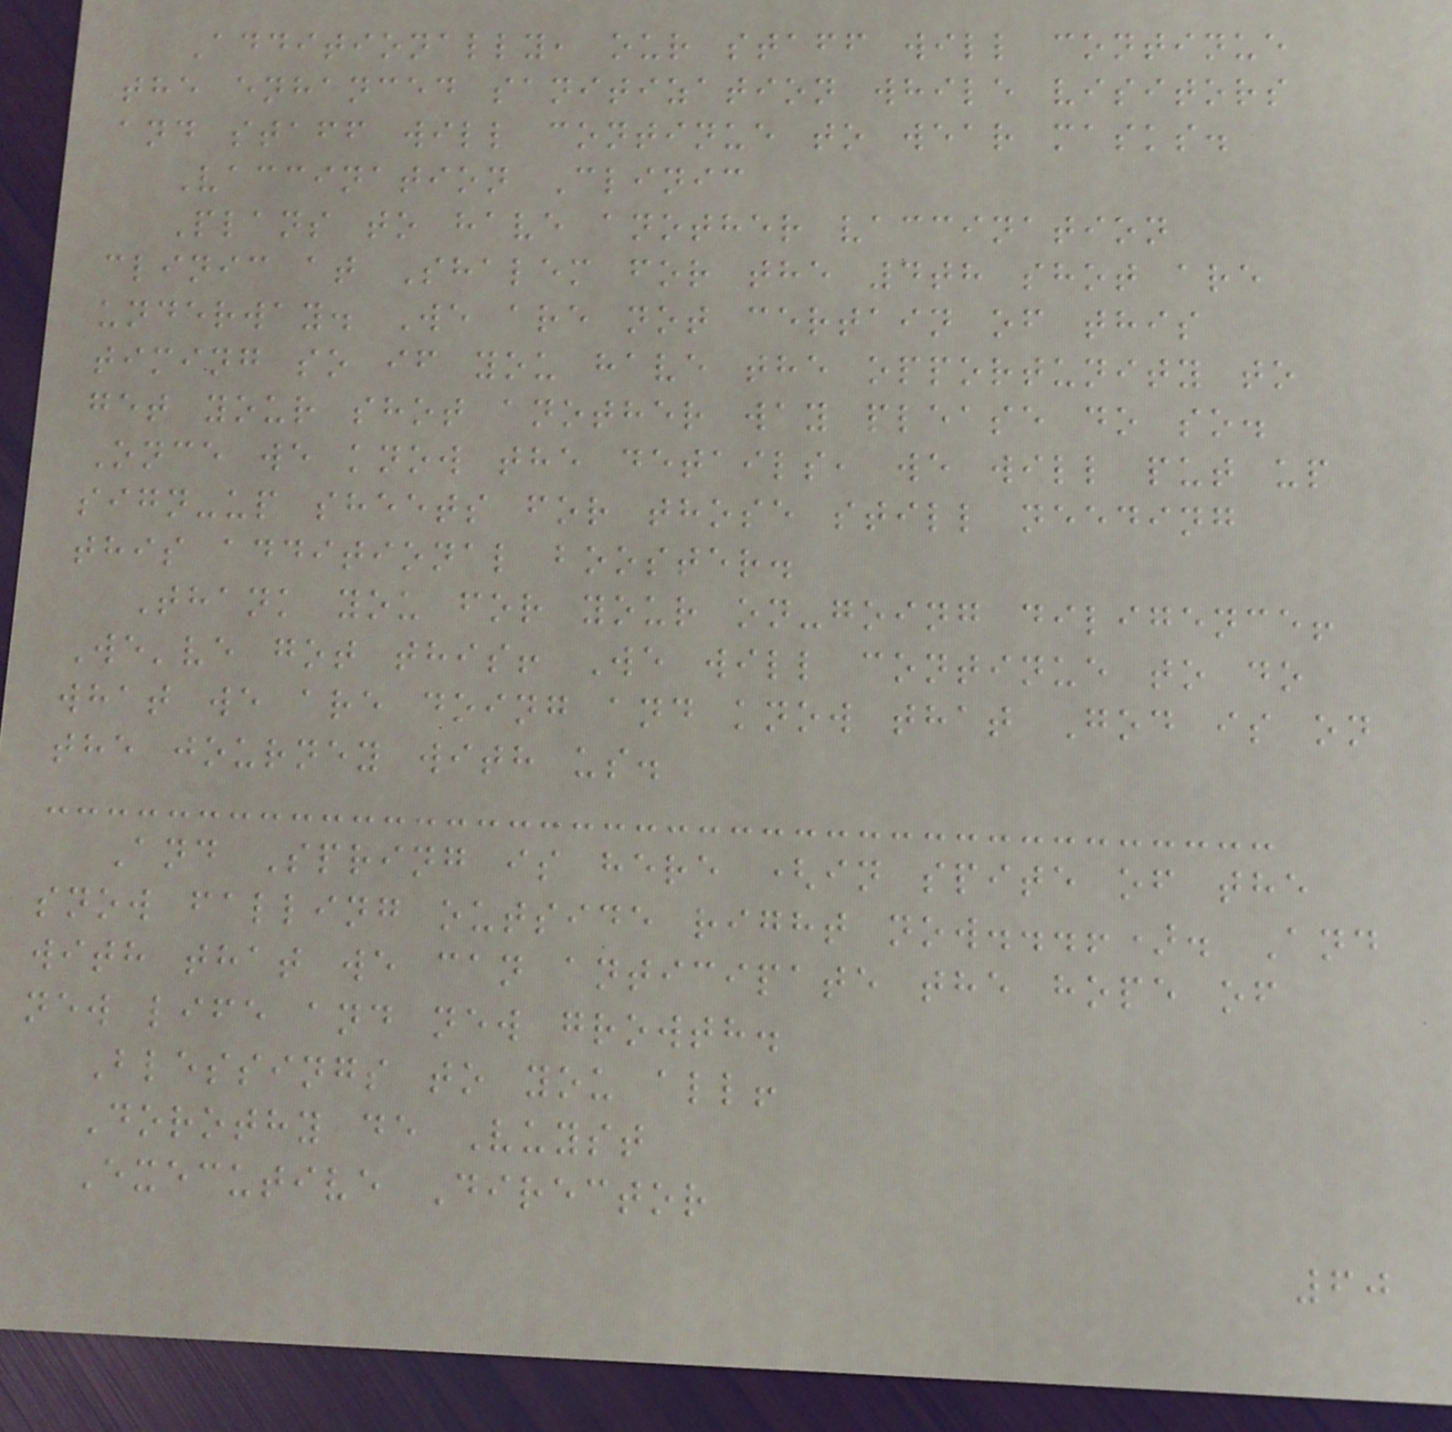Additionally, our staff will continue
the enhanced sanitization while visitors
and staff will continue to wear masks.
Vaccination Clinic
Plans to have another vaccination
clinic at Shalem for the 4th shot are
underway. We are not certain of this
timing so if you have the opportunity to
get your shot another way please do so.
Once we know the details, we will put up
sign-up sheets for those still needing
this additional booster.
Thank you for your on-going diligence!
We've got this! We will continue to do
what we are doing and know that God is on
the journey with us.
And Spring is here (in spite of the
snow falling outside right now...!). And
with that we can anticipate the hope of
new life and new growth.
Blessings to you all!
Dorothy de Vuyst
Executive Director
60
